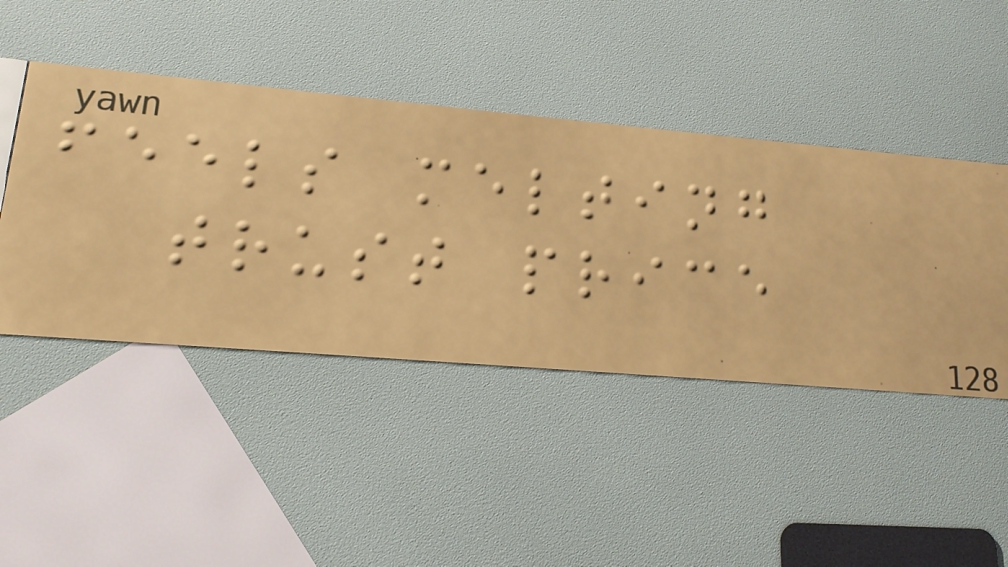feels melting
trust price
